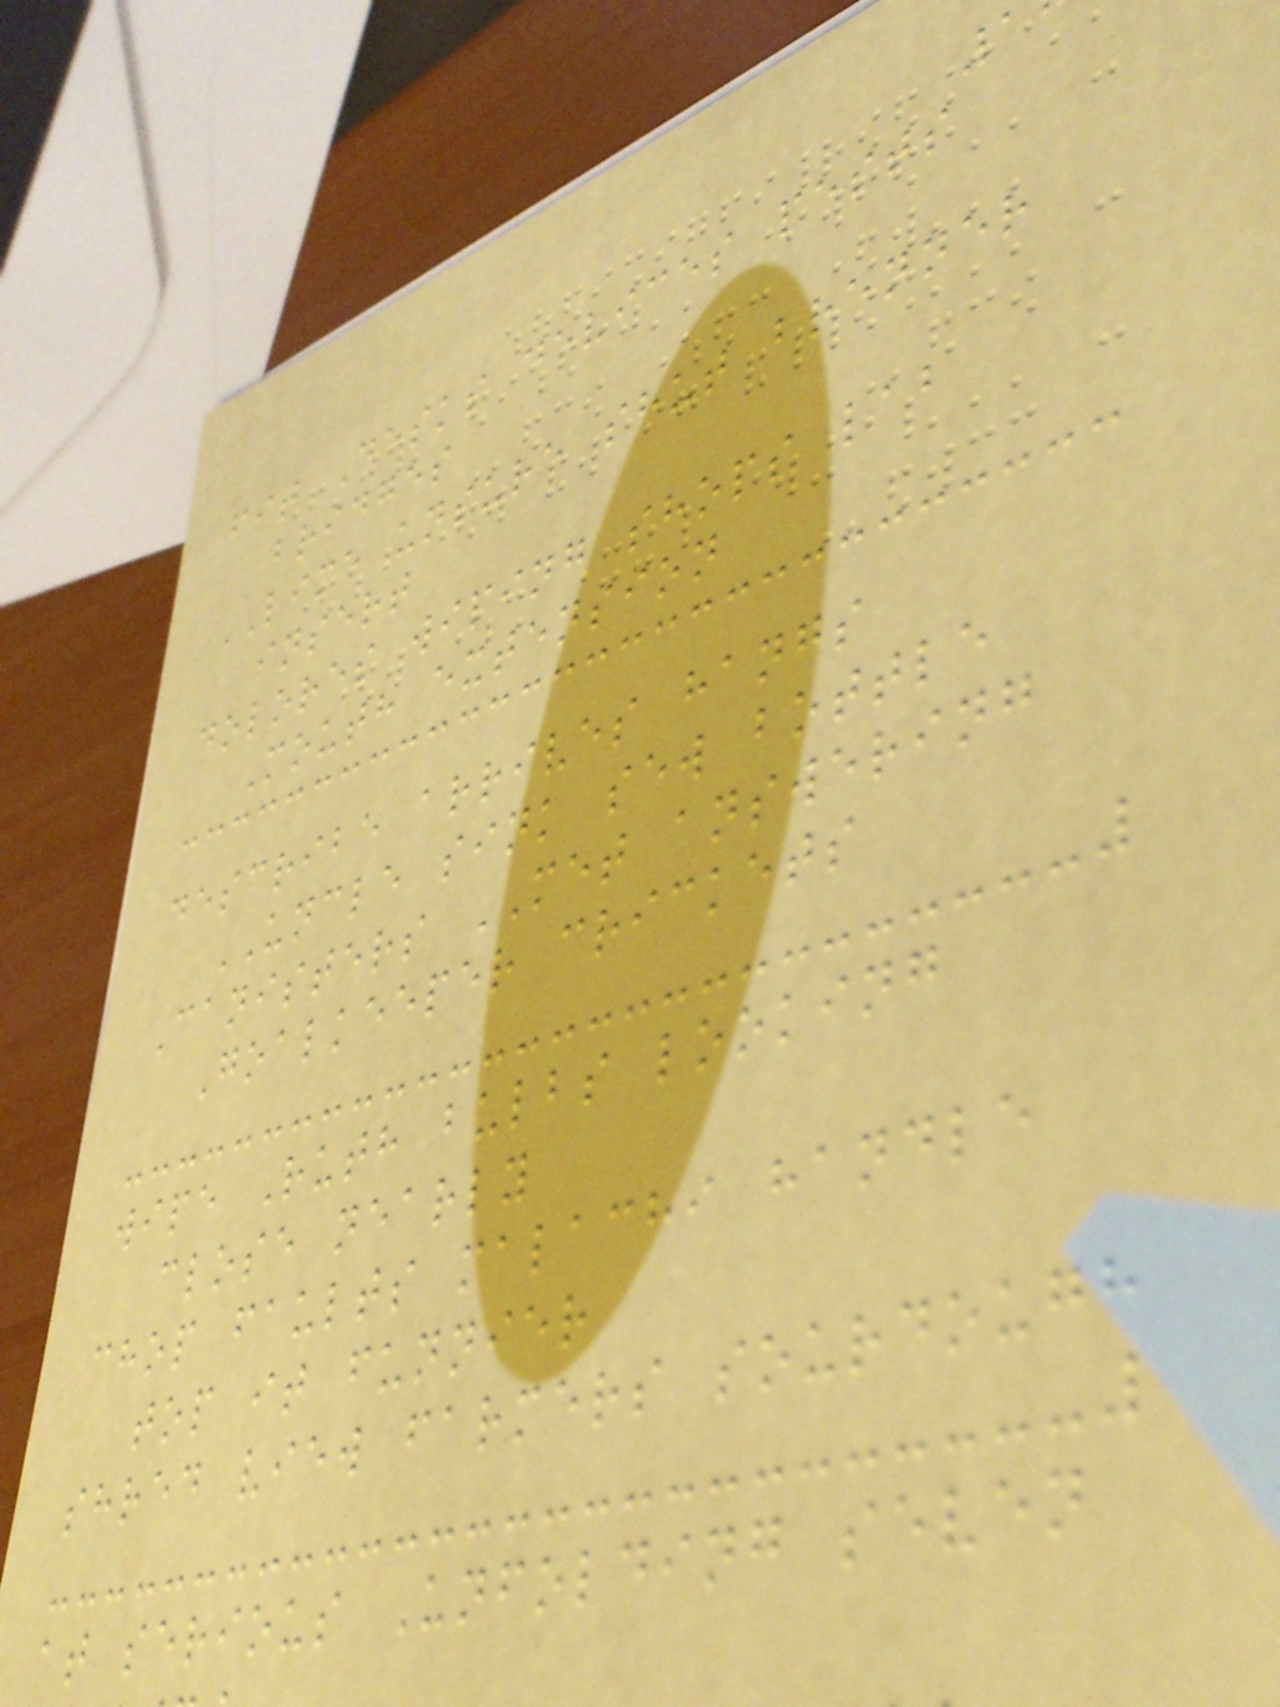fit Desks devices pests
bridges
LIME unsure shut brenner
insert
dolores wiping shops lab
Mouth extension
describe arrives hangs
UNCLE sink sew bottle
Canisters MET answering
Goalkeeper crickets
wipe Ruth bulbs looking
close nearly
chop faults malachi handle
top it funnier
shred view farmers sourdough
at serious Unfolding seven
